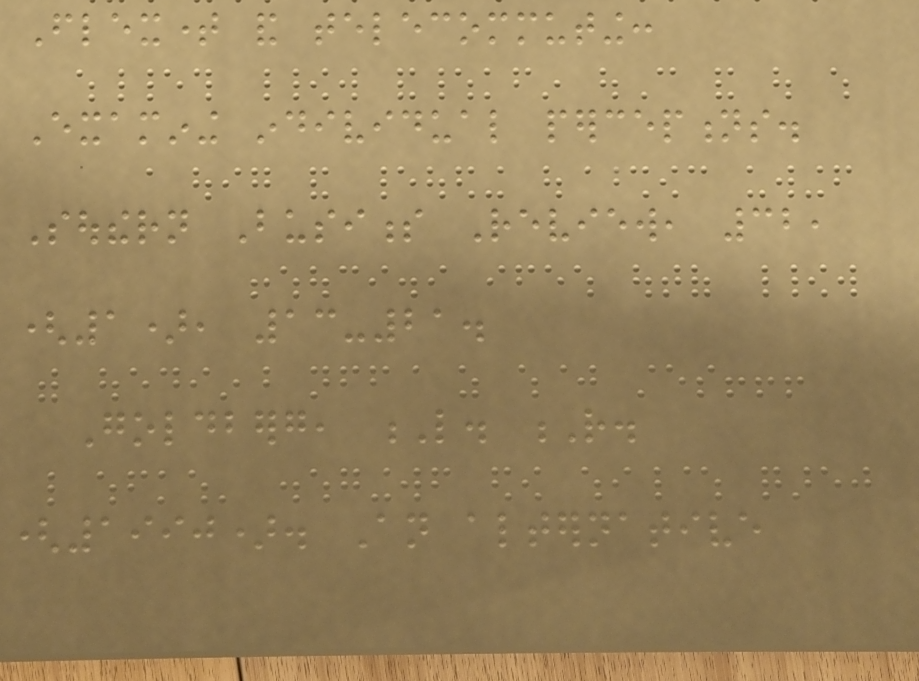Flextime and telecommuting:
Examining individual perceptions.
Southern Business Review, 32,
(1), 13-21.
Goldberg, L. R.
(1990). An alternative
